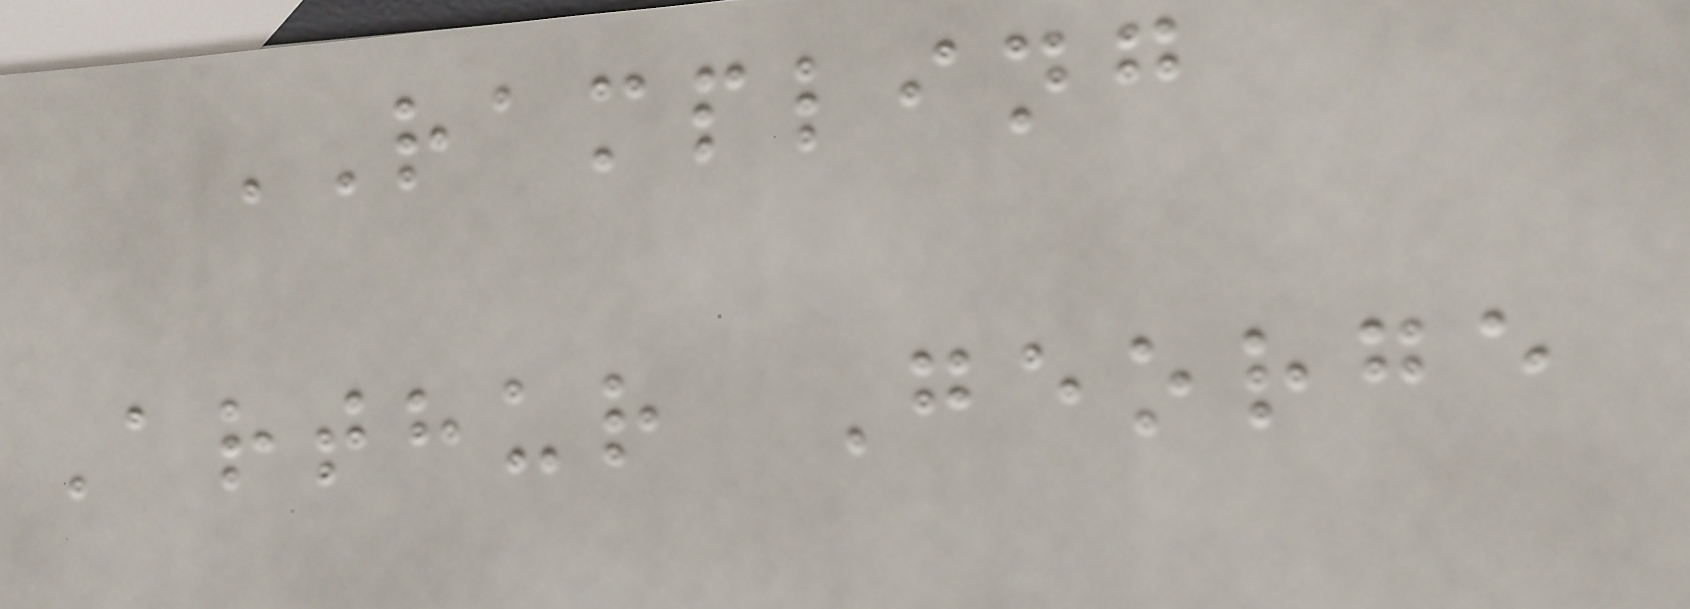RAMPLING
Arthur George
